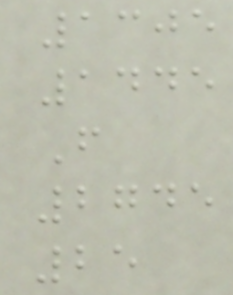1305
1445
F
2745
25
